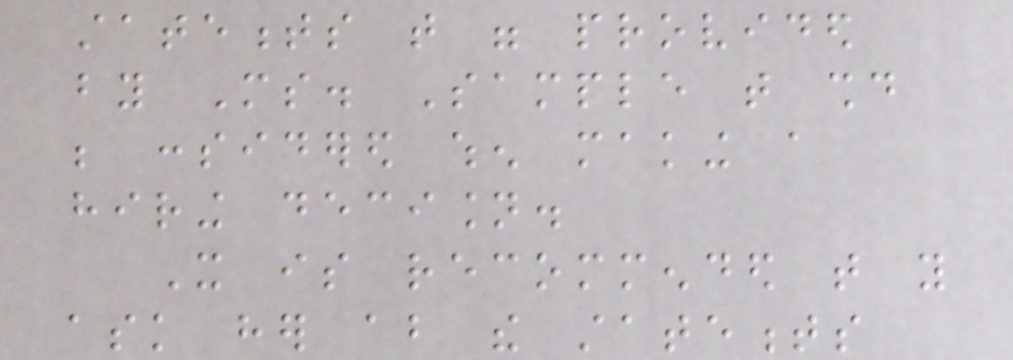statements that were provided
by Ms. Sample that should
be considered when making a
hiring decision.
It is recommended that you
ask her about the statements
